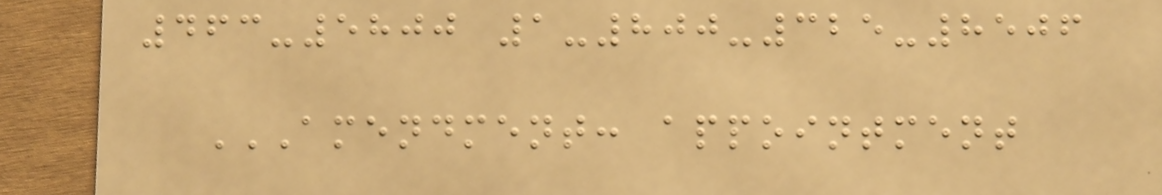463-5800 1-800-325-8506
AMENDMENT: APPOINTMENT
